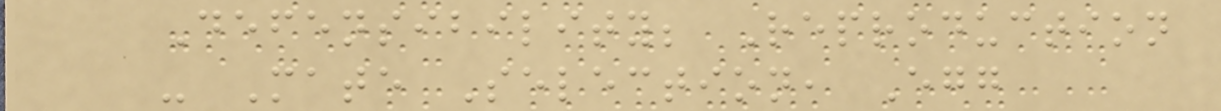Defensibility; Reproduction
- Mate Selection, Egg
